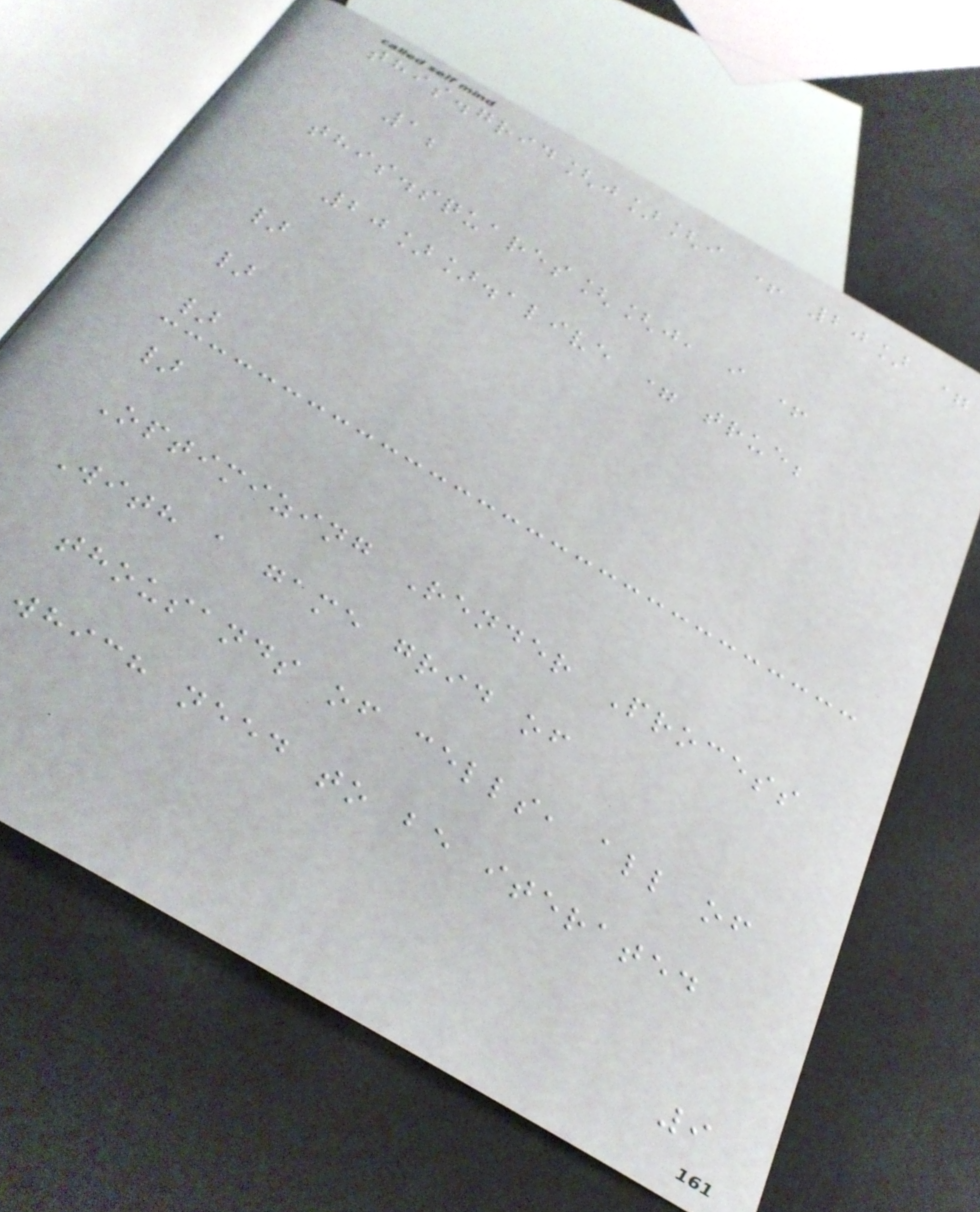this.grid[j][i + 20] =
1;
this.squares[[j, i +
20]].alive = true;
}
}
}
}
Optimizing Render Process
With a game grid of
thousands of cells, all of
which need to be iterated
9
